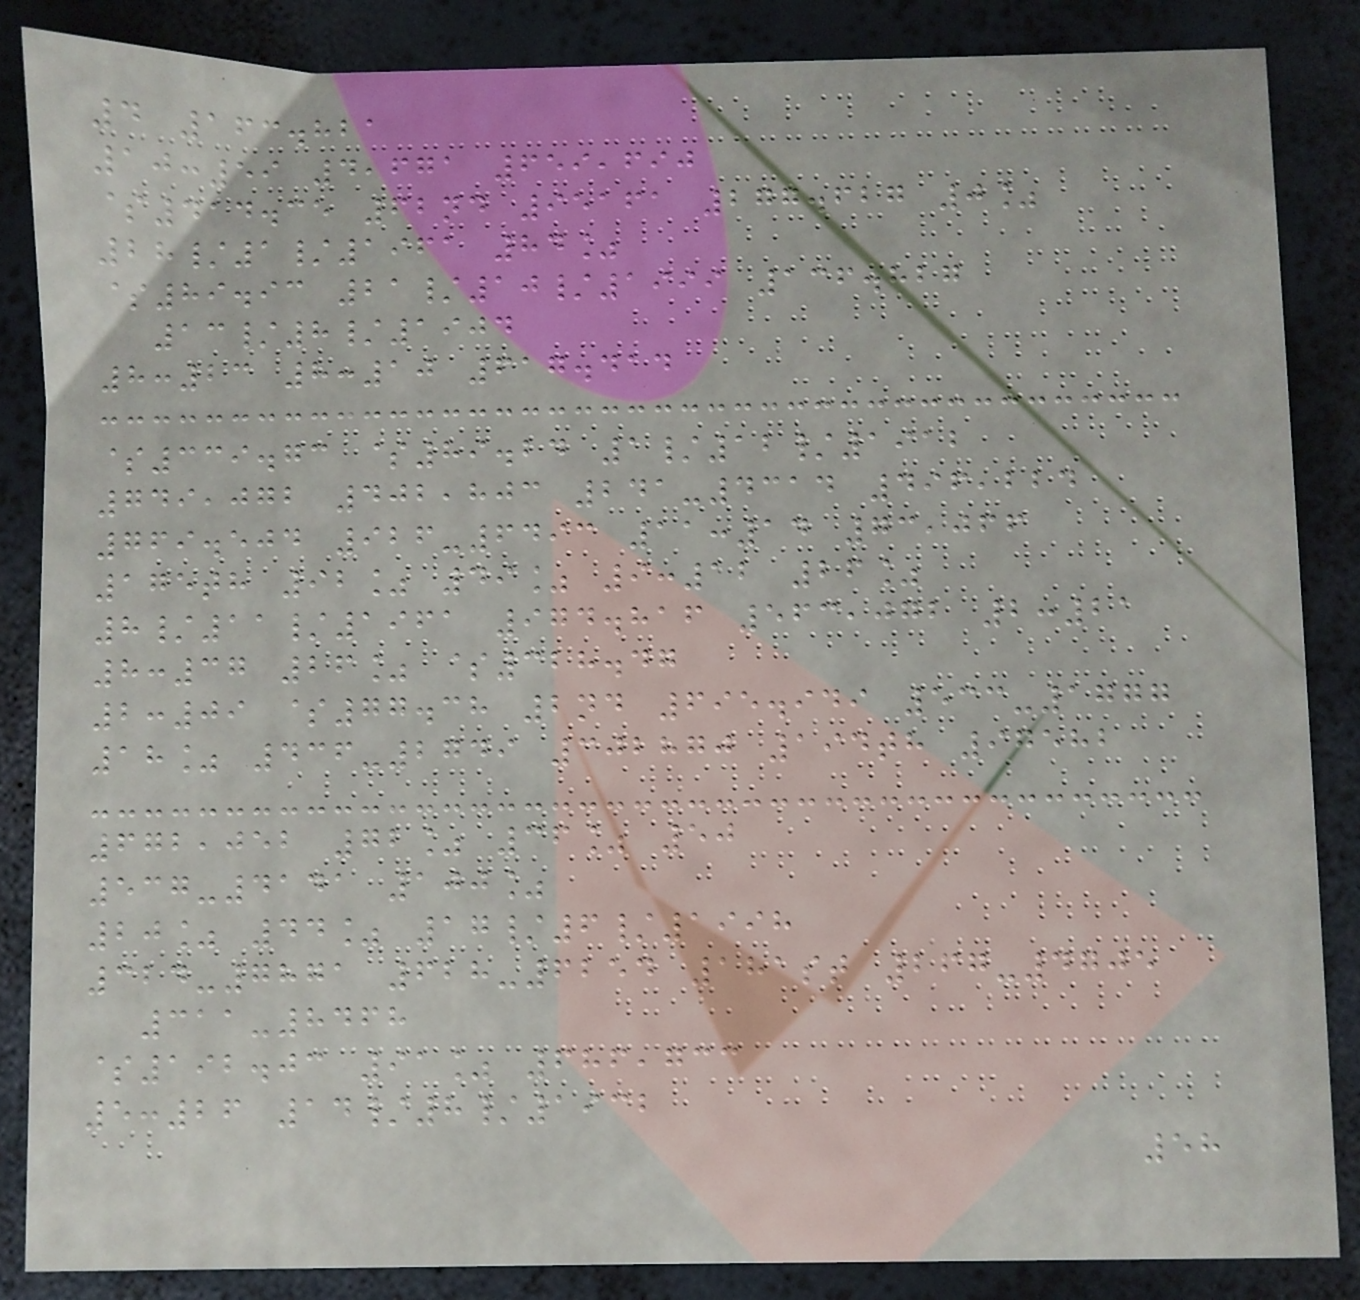4 163.821
10:59 4,671 659,690
$414.35 62nd 95161 277.627 0%
28/1/1961 84%
$89.93 21/10/1999 136.827
13/8/1904
8:23 8:10 617.414
$339.73 $89.24 1/12/1912
749,072 402,803 241-4314 496,224
769.504 926-6493 11:14 73,066
175th 92% 49% 9:12 26%
8/11/1961 974.816 563,072 2:21
8:37 26% $328.47
2:09 $77.38 2nd 695.949 533-1777
18% 436-2749 302870 194th 97582
672,052 72% 36% 50
537-4141 100%
20% 44% 17/6/1998
324-7871 628-6254 181st 267-4705
311-8468
$192.03 91% 686,733
5:26 14/8/1932
58
